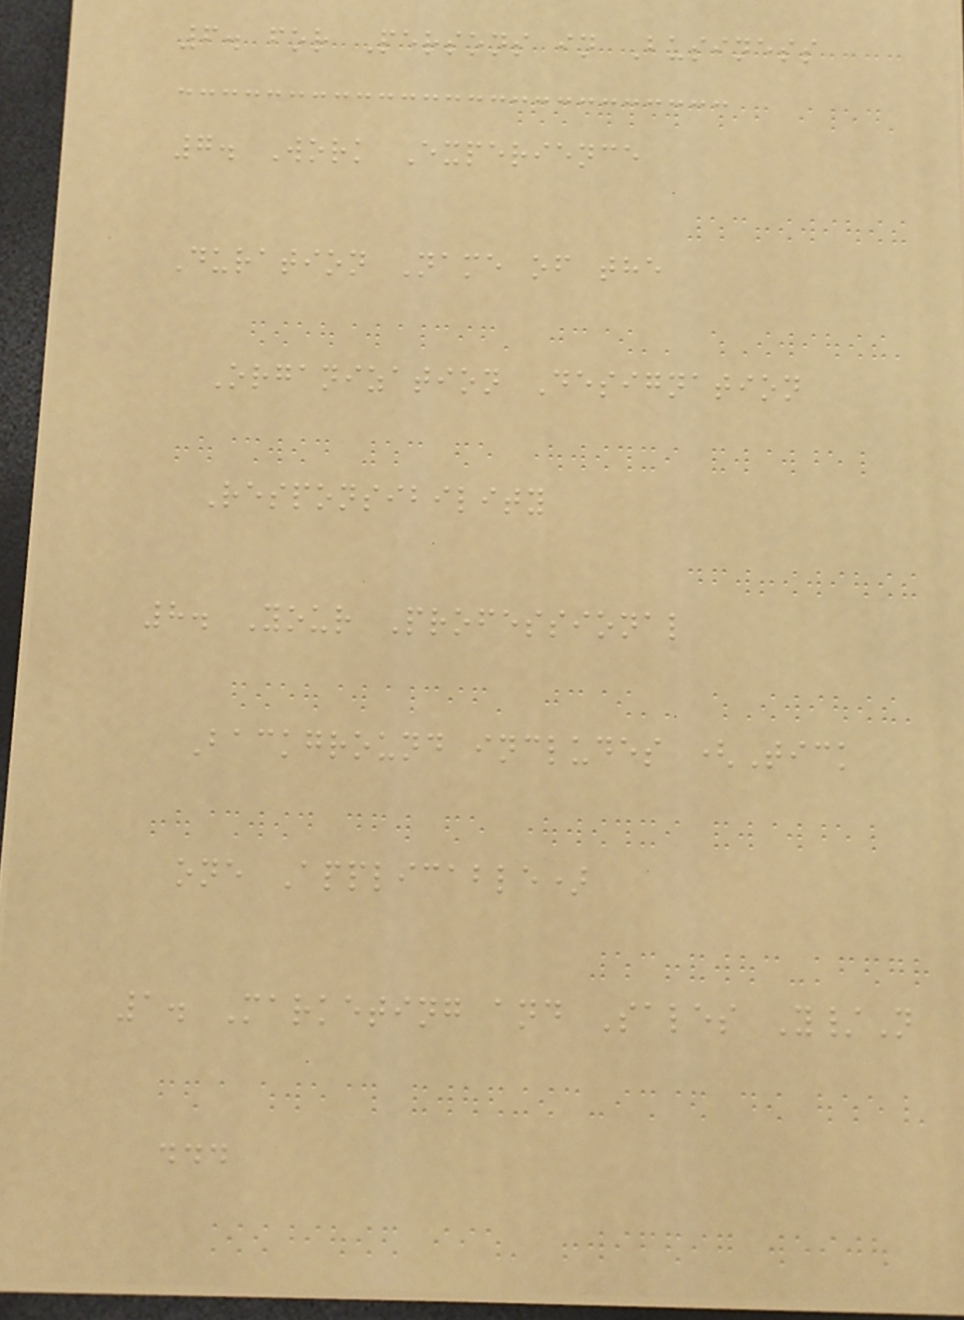6. for Persons in Business
7. Work Experience
Duration Name of the
Organization Designation
Responsibility
8. Your Professional
Background includes (Tick
one Applicable)
1. Marketing and Sales Y/N
...
